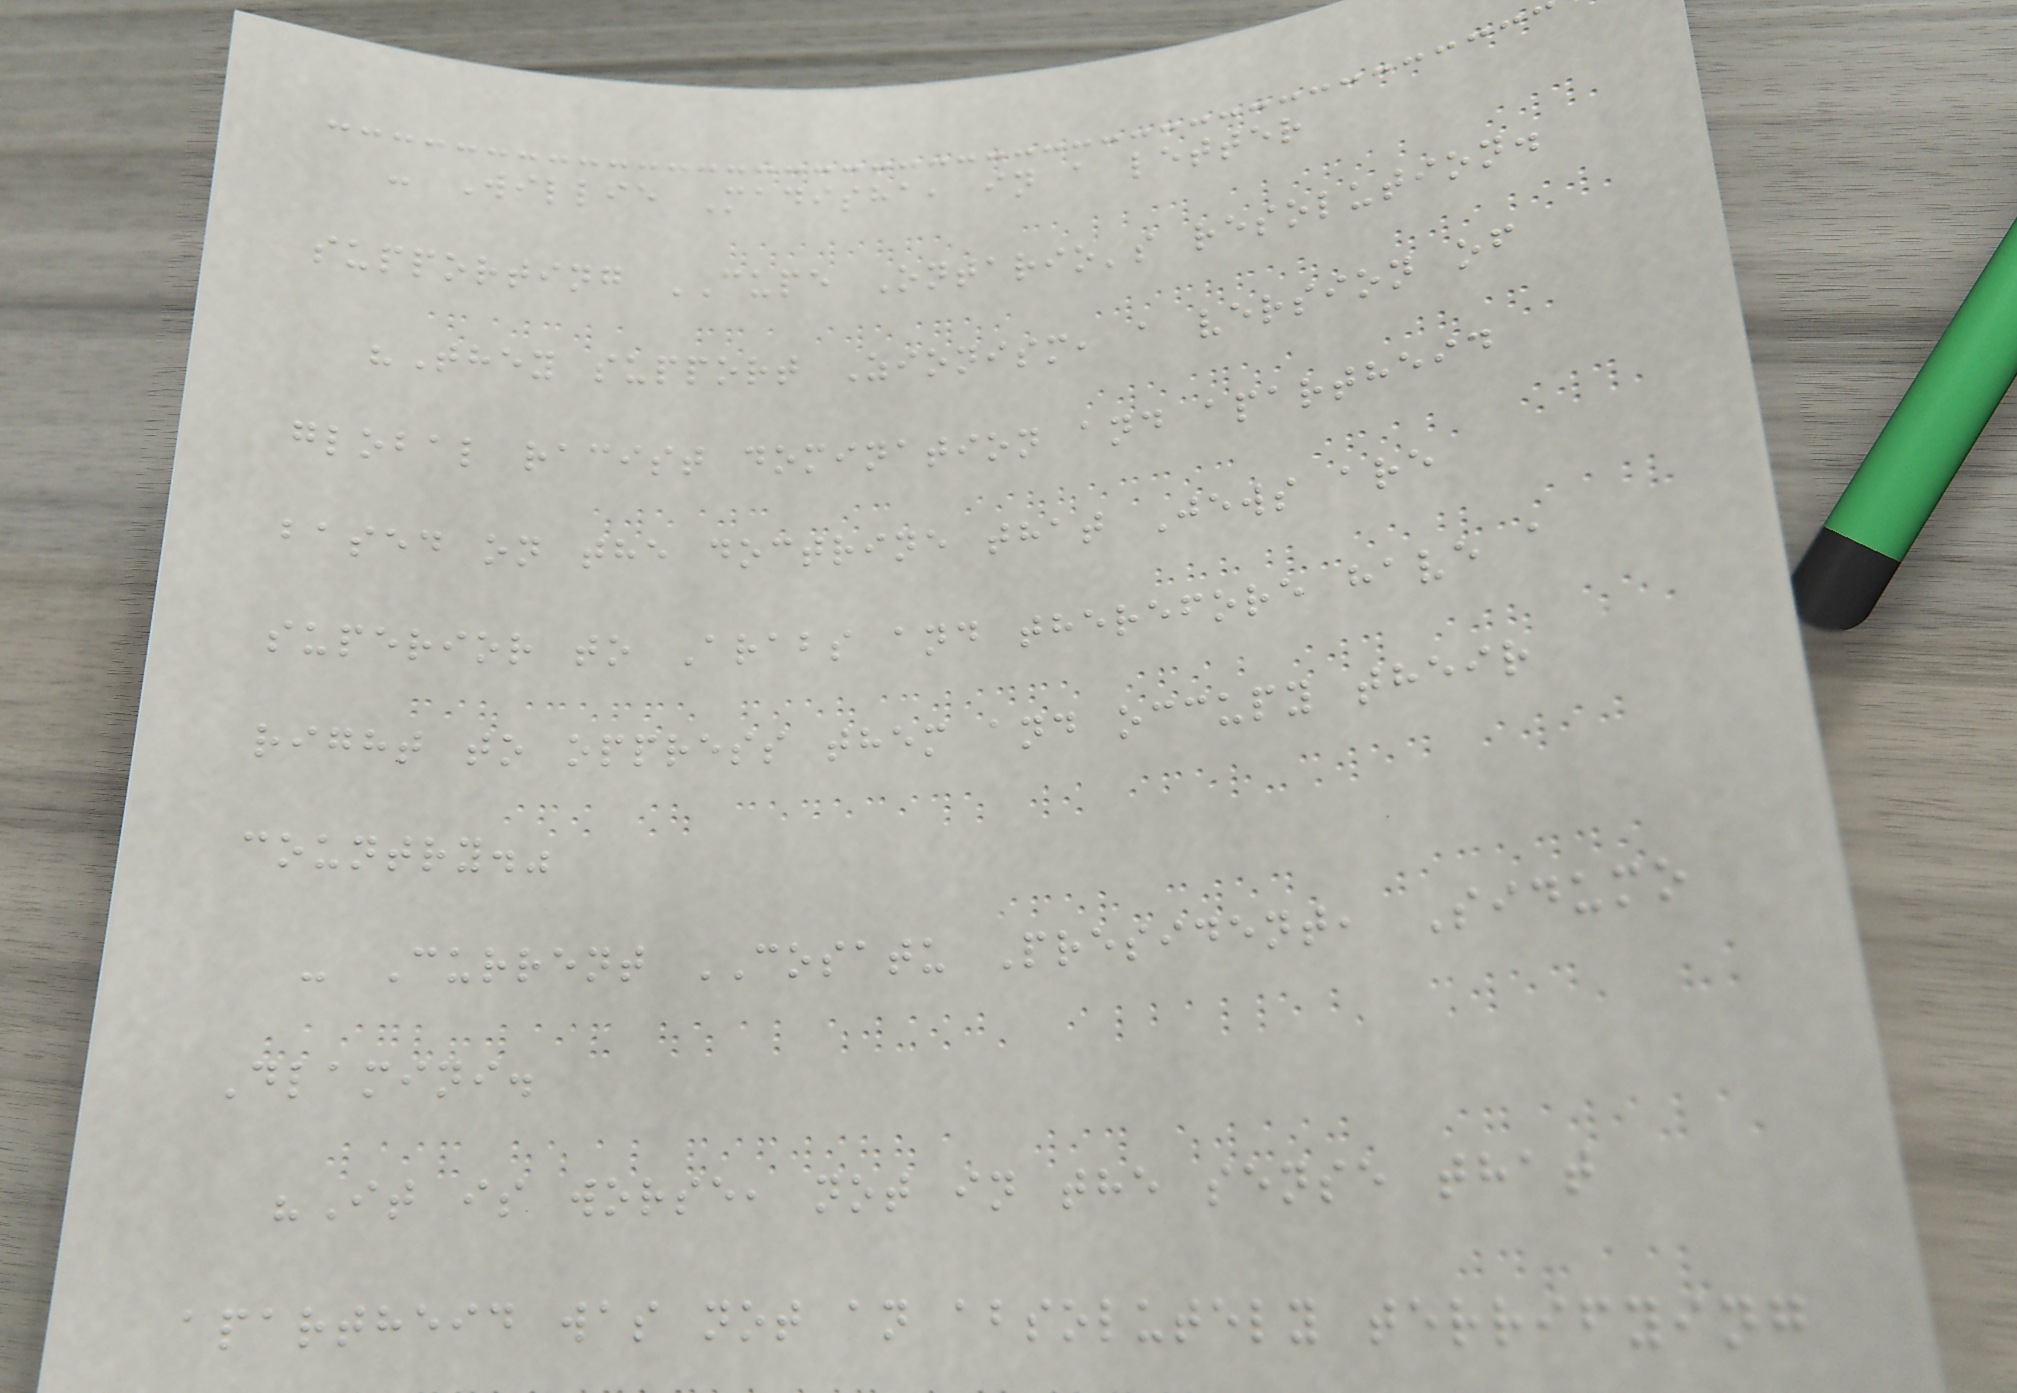- Willie Madisha, in a letter
supporting CUPE Ontario's resolution.
"They support Zionism, a version of
global racist domination and apartheid
based on the doctrine that Jews are
superior to Arabs and therefore have a
right to oppress them and occupy their
country."
- Current COSATU President, Sidumo
Dlamini.
"It is worse, not in the sense that
apartheid was not an absolutely terrifying
